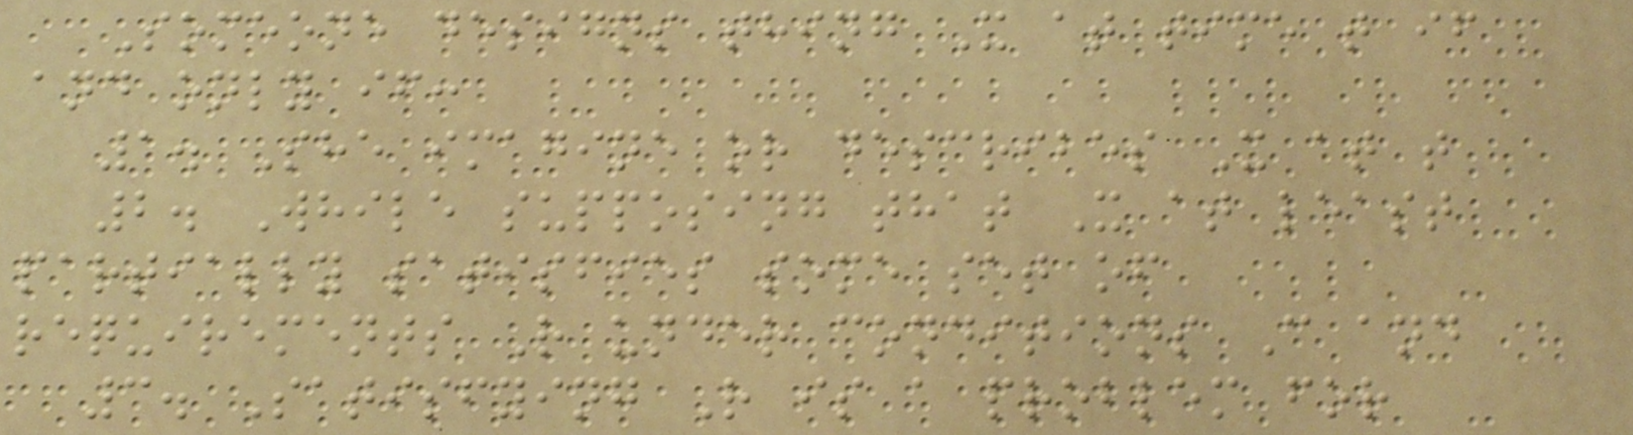Someone designs thing X at time t if
and only if:
1. She imagine or describes X at t
2. While supposing that X at least
partially satisfies some set of
requirements R under conditions C and
3. Satisfying R is a problem for
